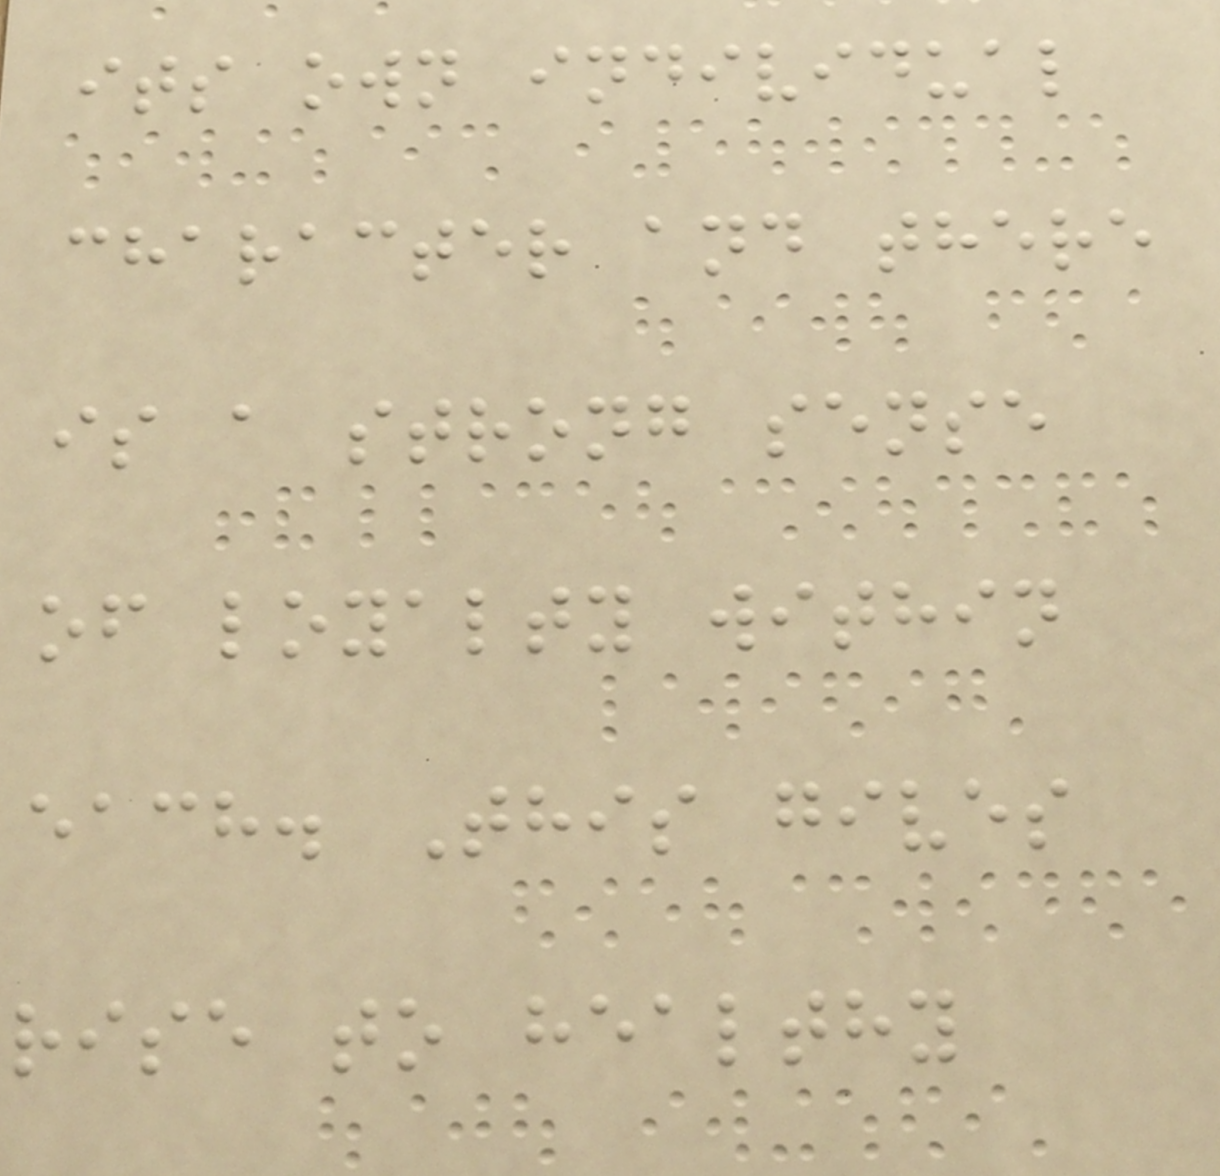its own individual
character and there
is a strong sense
of loyalty within
each. This gives
rise to healthy
